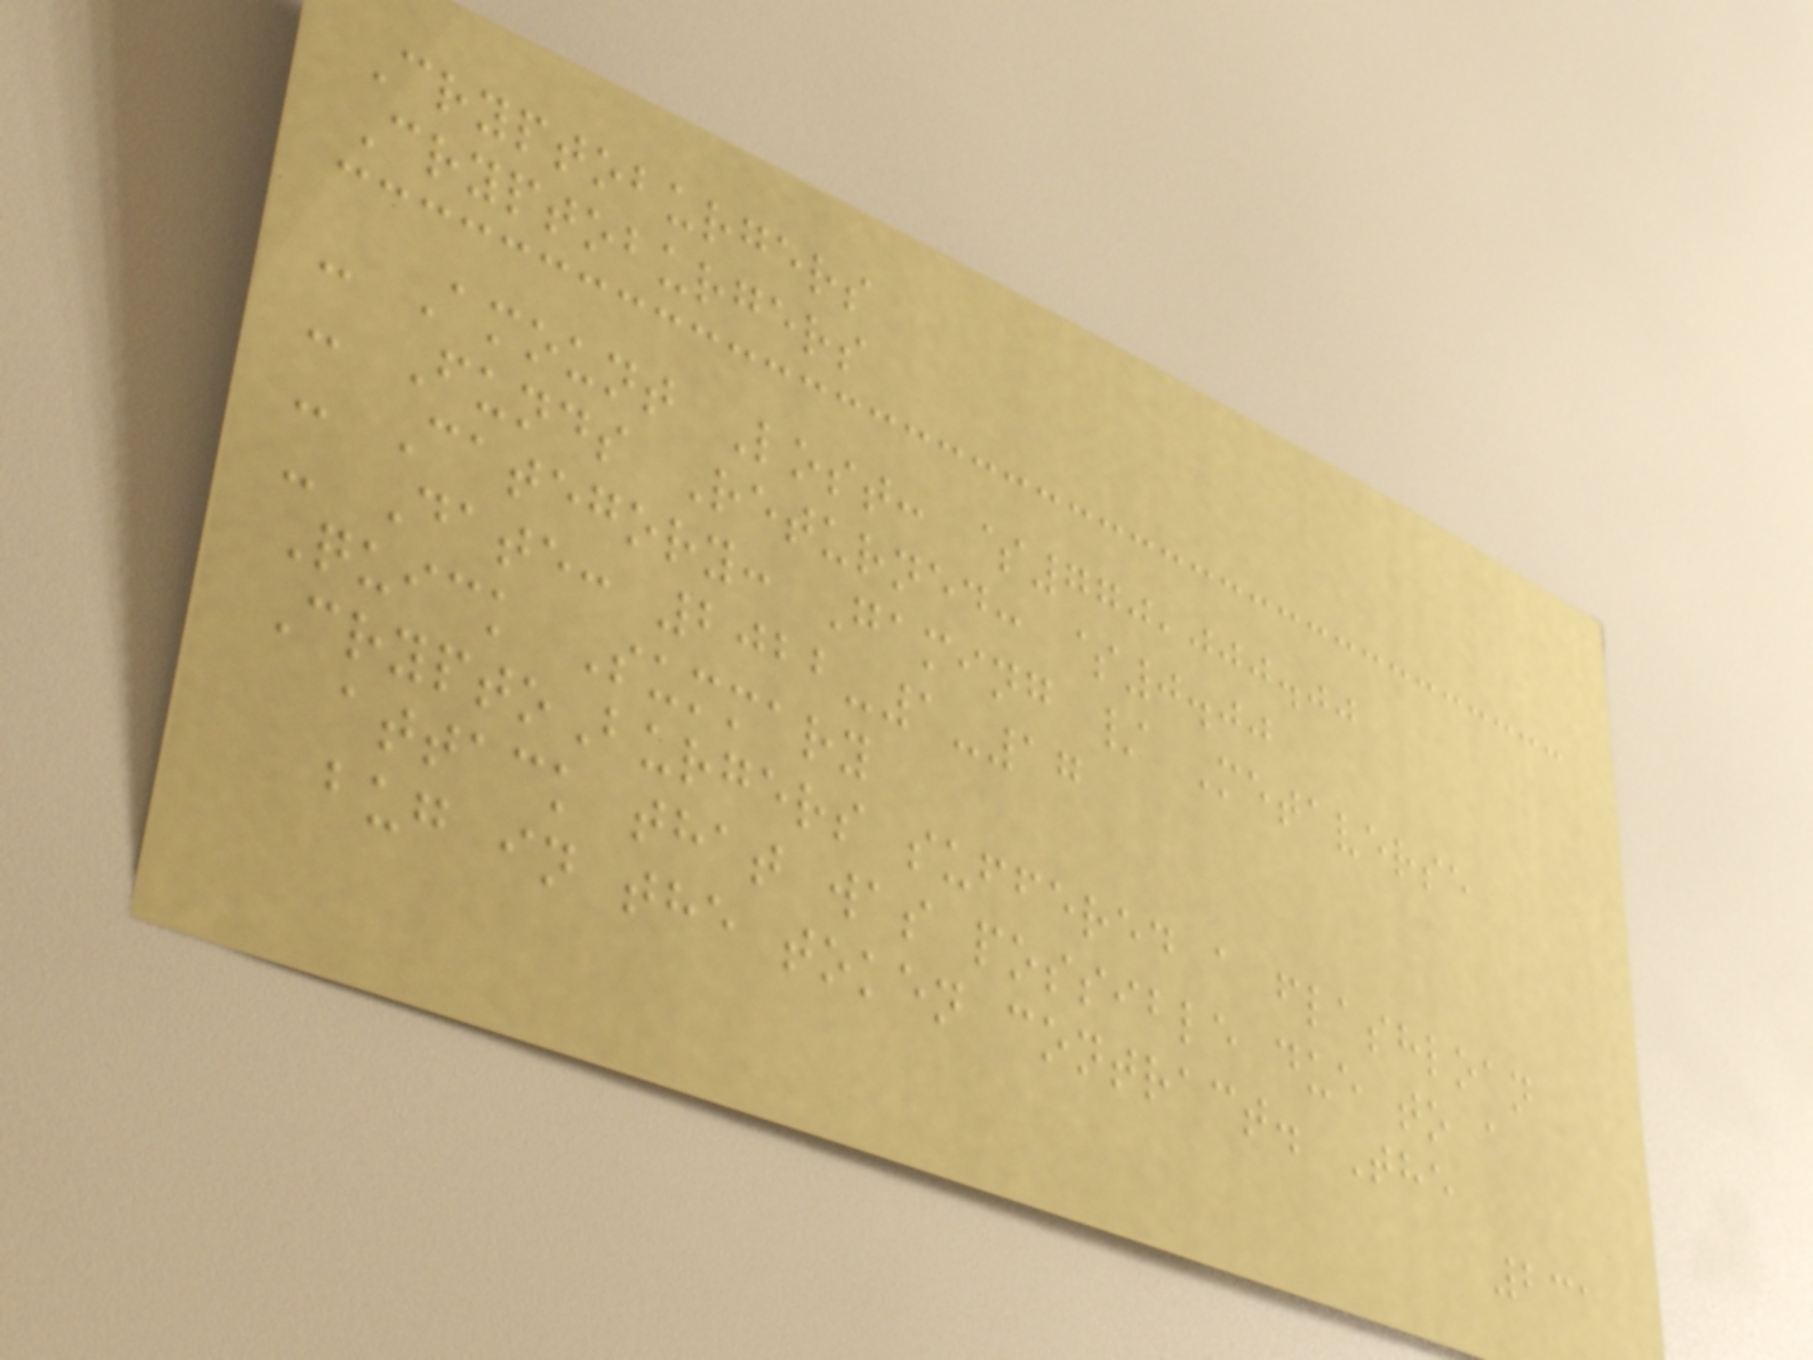Cryptoburgers
Cryptoburgers
- Amount Lost: $770,000.00
- Funds Returned: $0.00
- Category: Gaming / Metaverse
- Date: 2022-1-17
Quick Summary
CryptoBurgers suffered a flashloan
attack that was possible due to a
bug in the token contract. The
231
